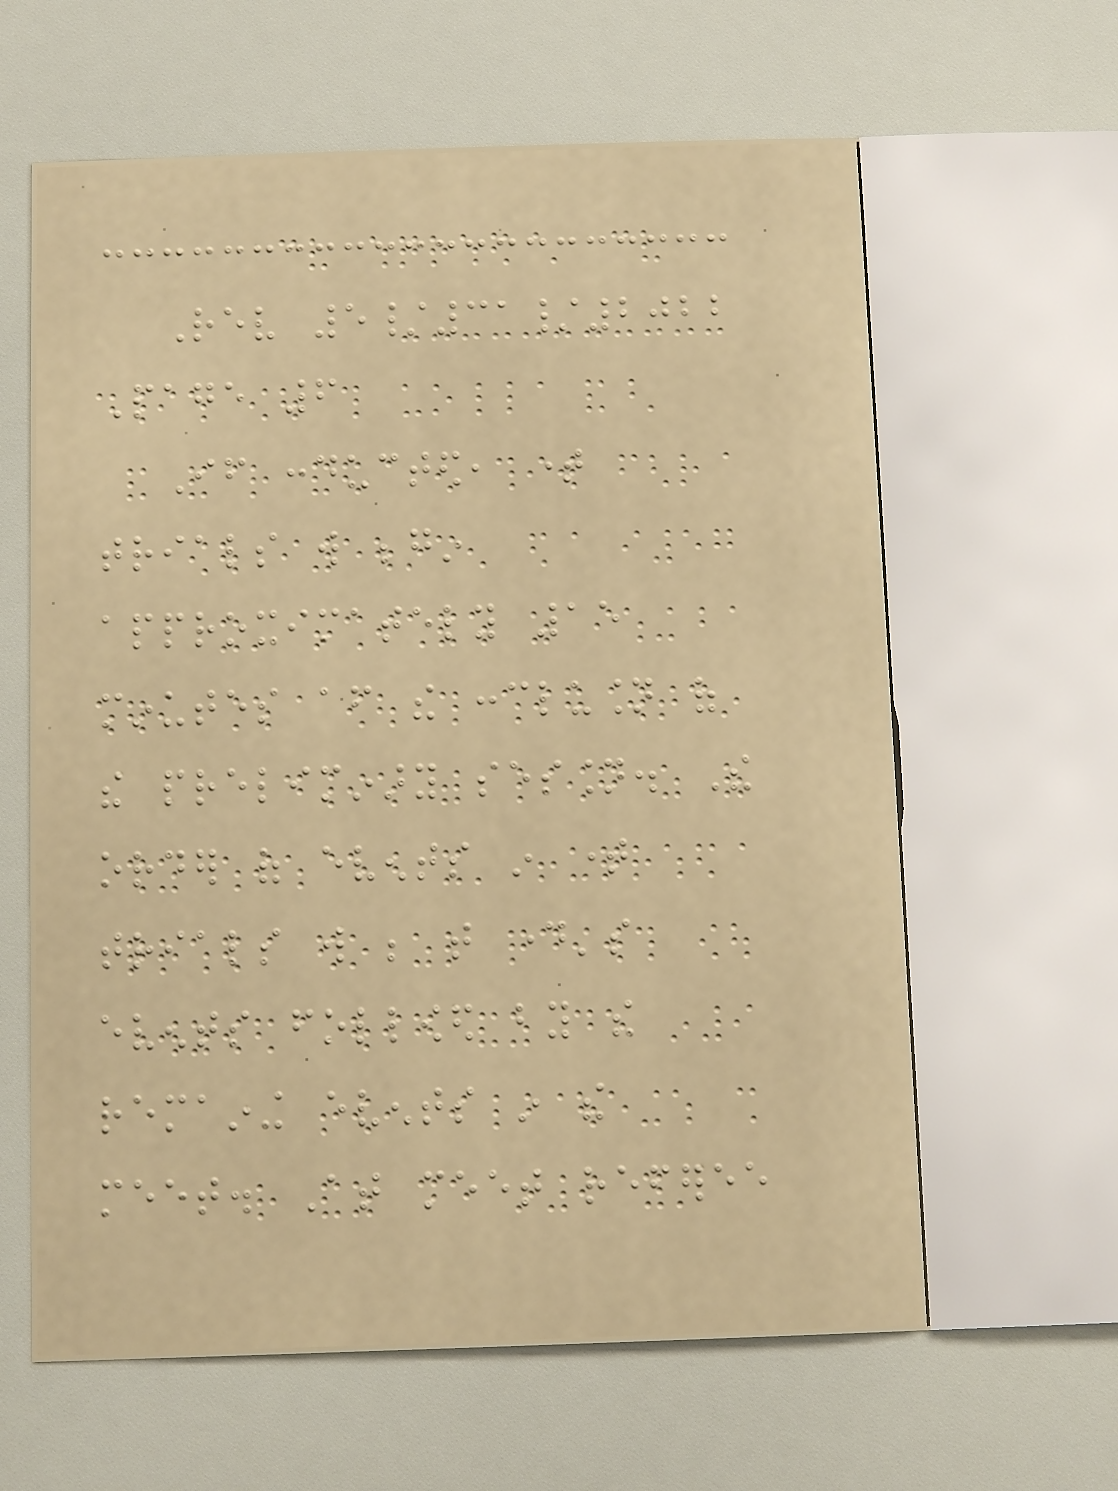Rev 5/31/2022
Page 6
If conducted, time
trials will begin
approximately 15
minutes after the conclusion of
the preliminary session. The
order of events in time
trials will be that day's
events followed by the
remaining events in the
meet. At meet referee
